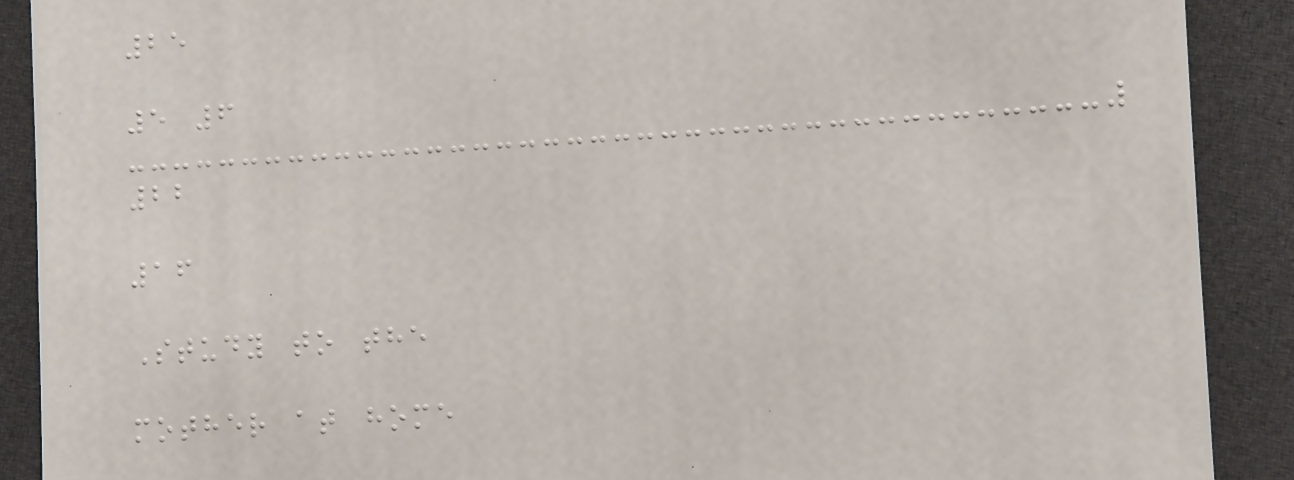25
5 6
22
16
Study to the
mother at home
